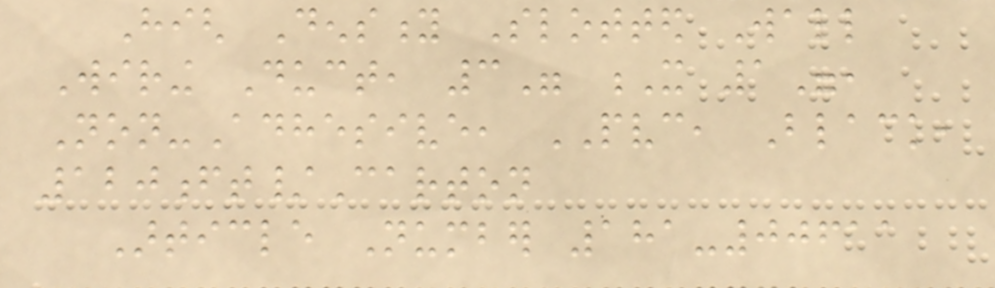High Density Slotted Wall
Wiring Duct, 3" X 1",
Non-Adhesive, PVC, Black,
120ft/Carton
Article Number 181-00611
